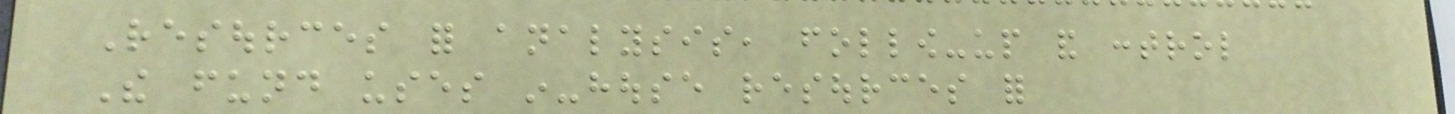Resources for analysis, follow-up and control
The fund uses in-house resources for
